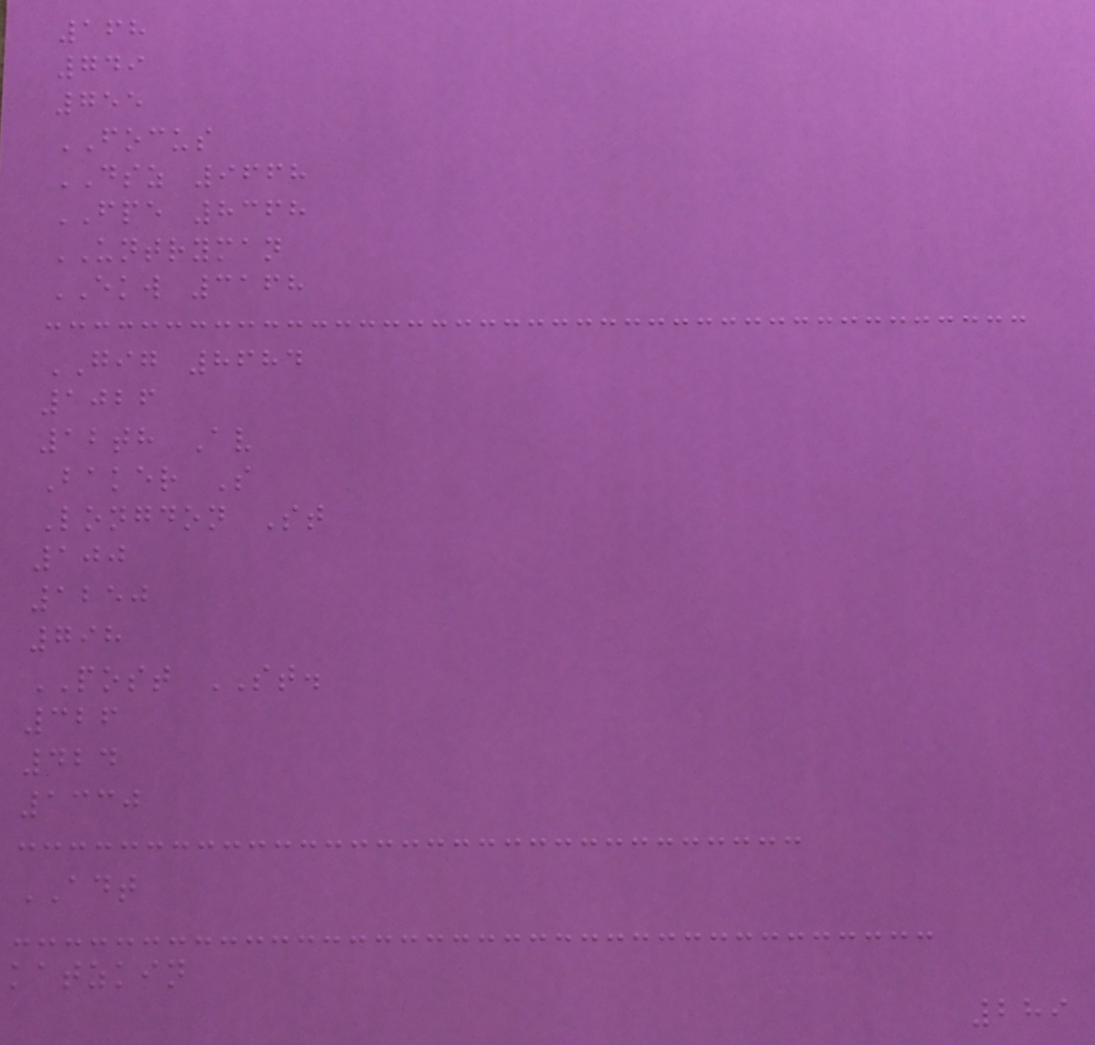168
749
755
FOCUS
DSZ 9668
FPE 8368
UNTRYMAN
EKW 3168
GIG 8684
1026
12th Av
Baker S
Longdon St
100
1250
798
POST ST.
326
424
1330
ADT
katzkin
289
